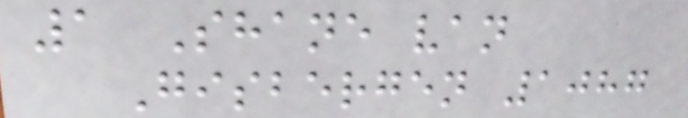1 Shane van
Gisbergen 1087
